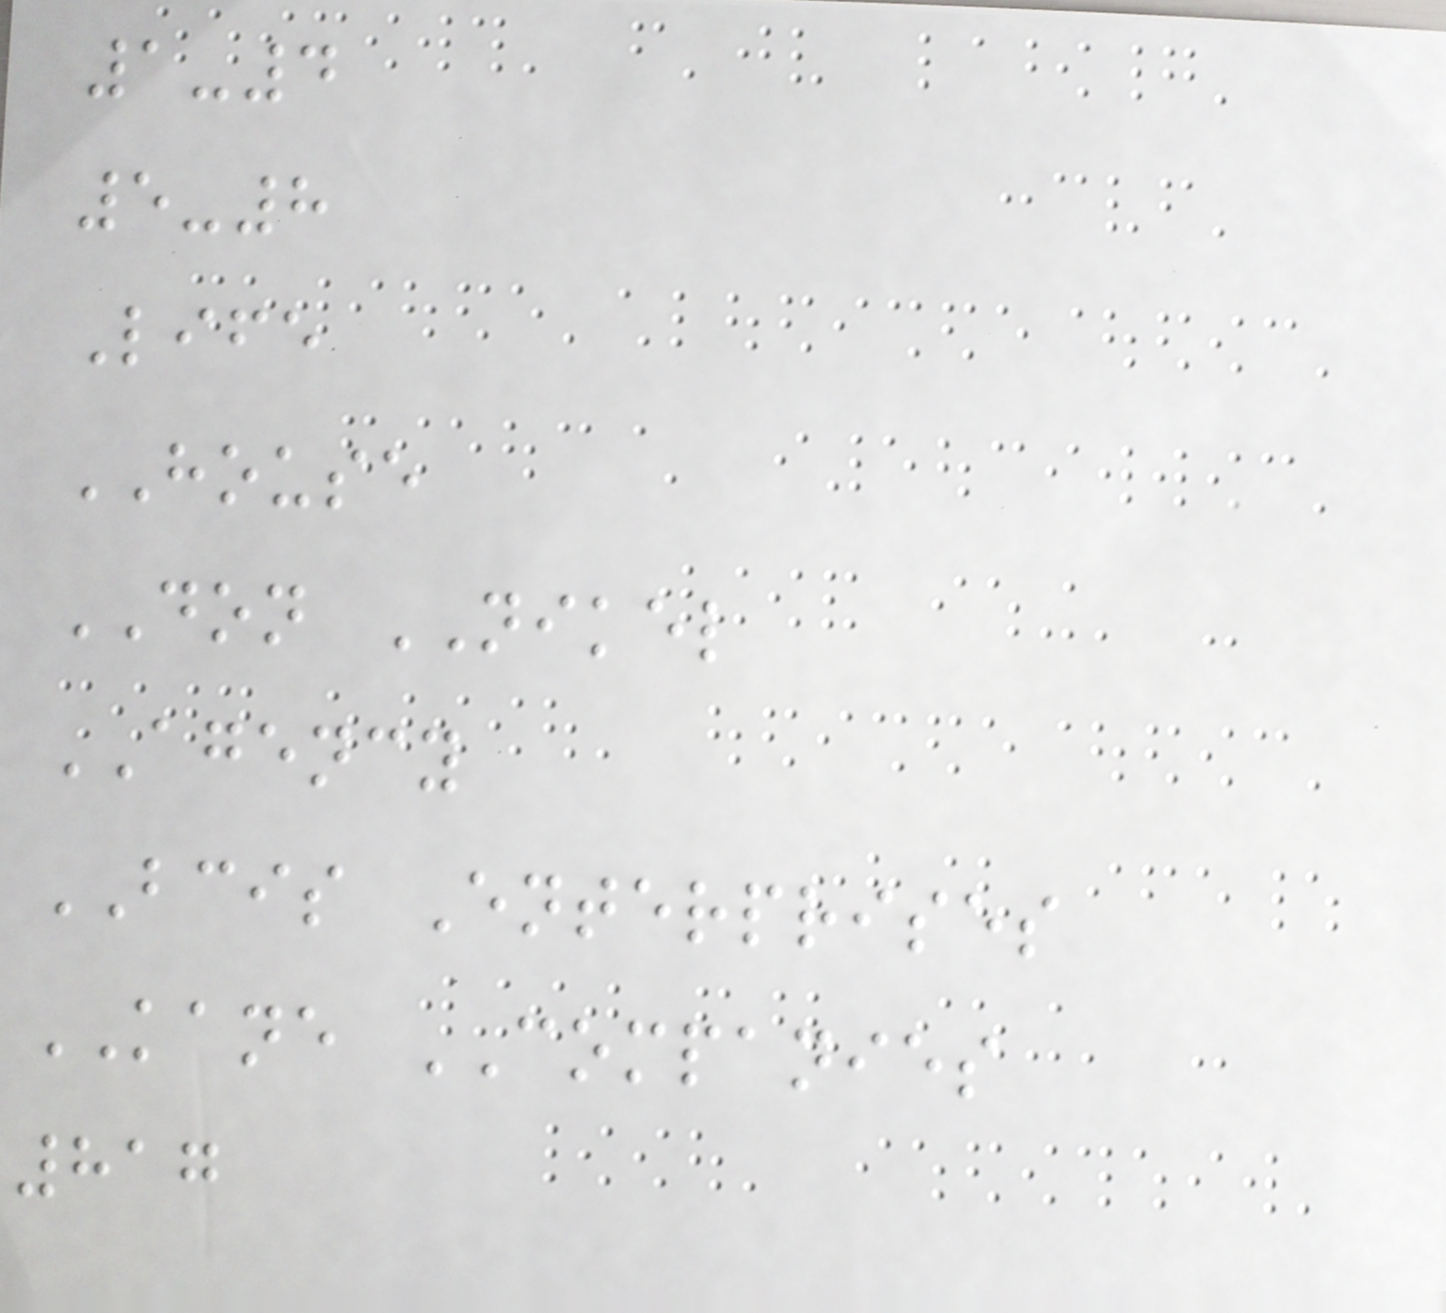1-4
5-8
Life
HOUSE
DON NIKEL
AGENCY
BCIS Enterprises
KANE COMPANIES
817
